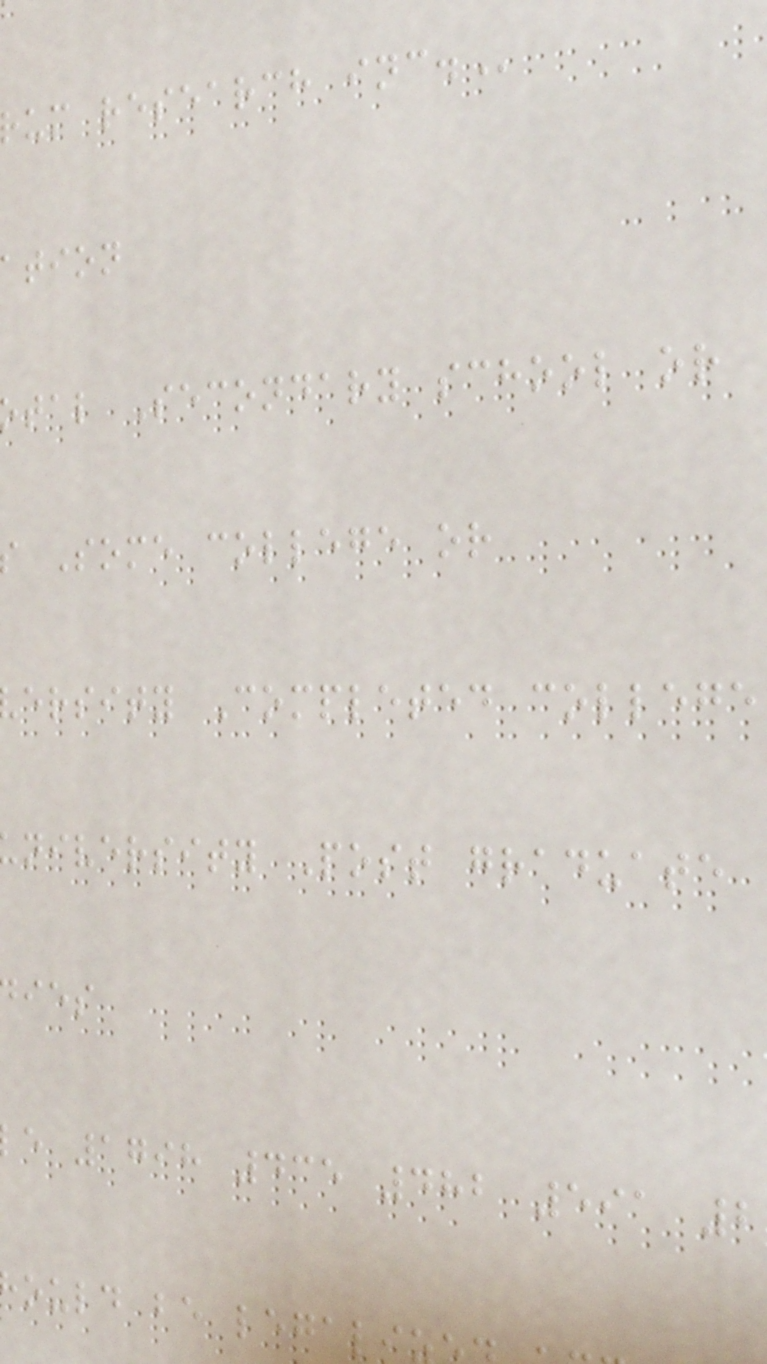rum research
tion
tal Secondary school or
Some college or
ersity Completed college
niversity Post graduate
e 1798 435 482 591 2
ould be legali
